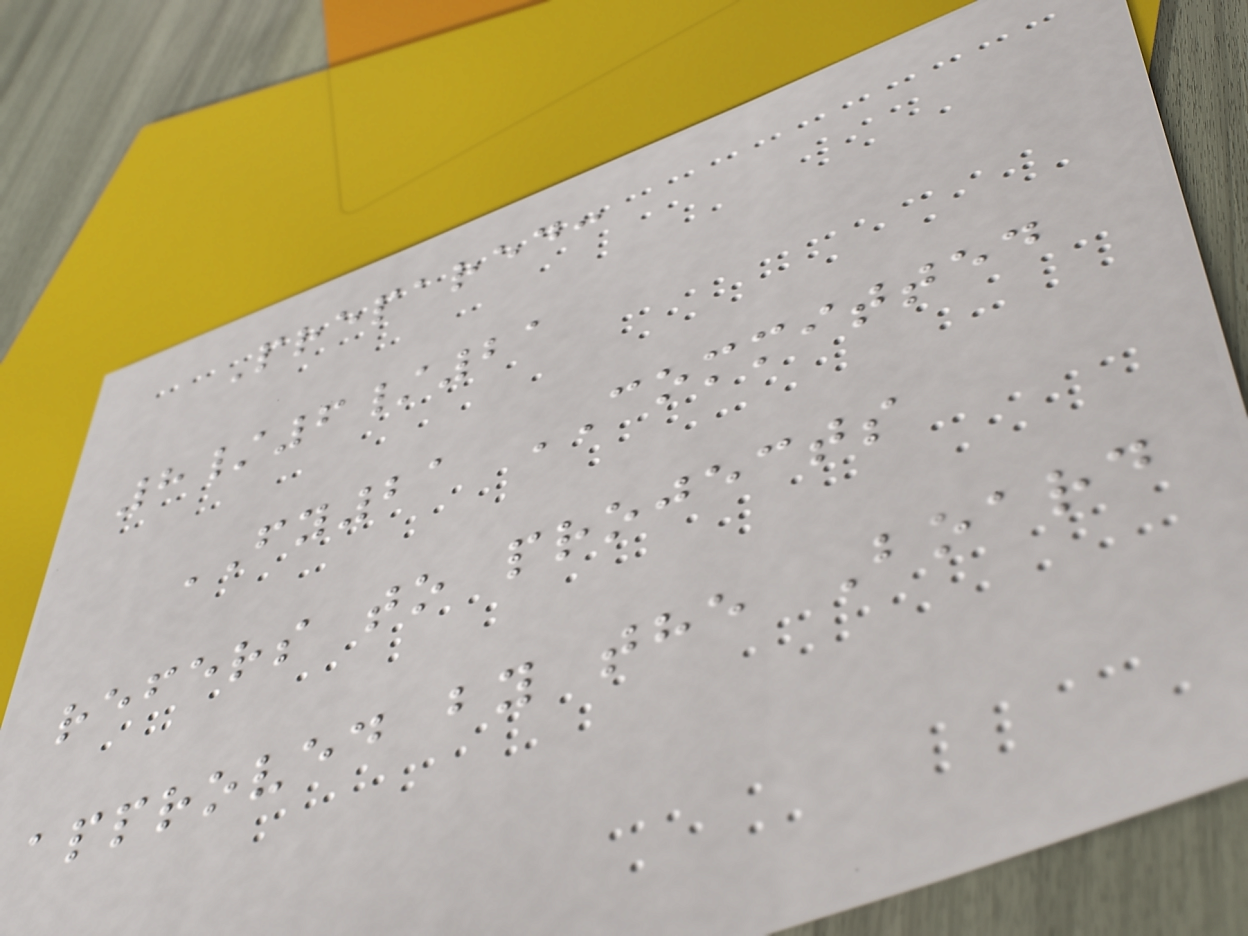Prepared:
8/6/21
FY21 COMMITTED
refers to projects
approved by the Board
